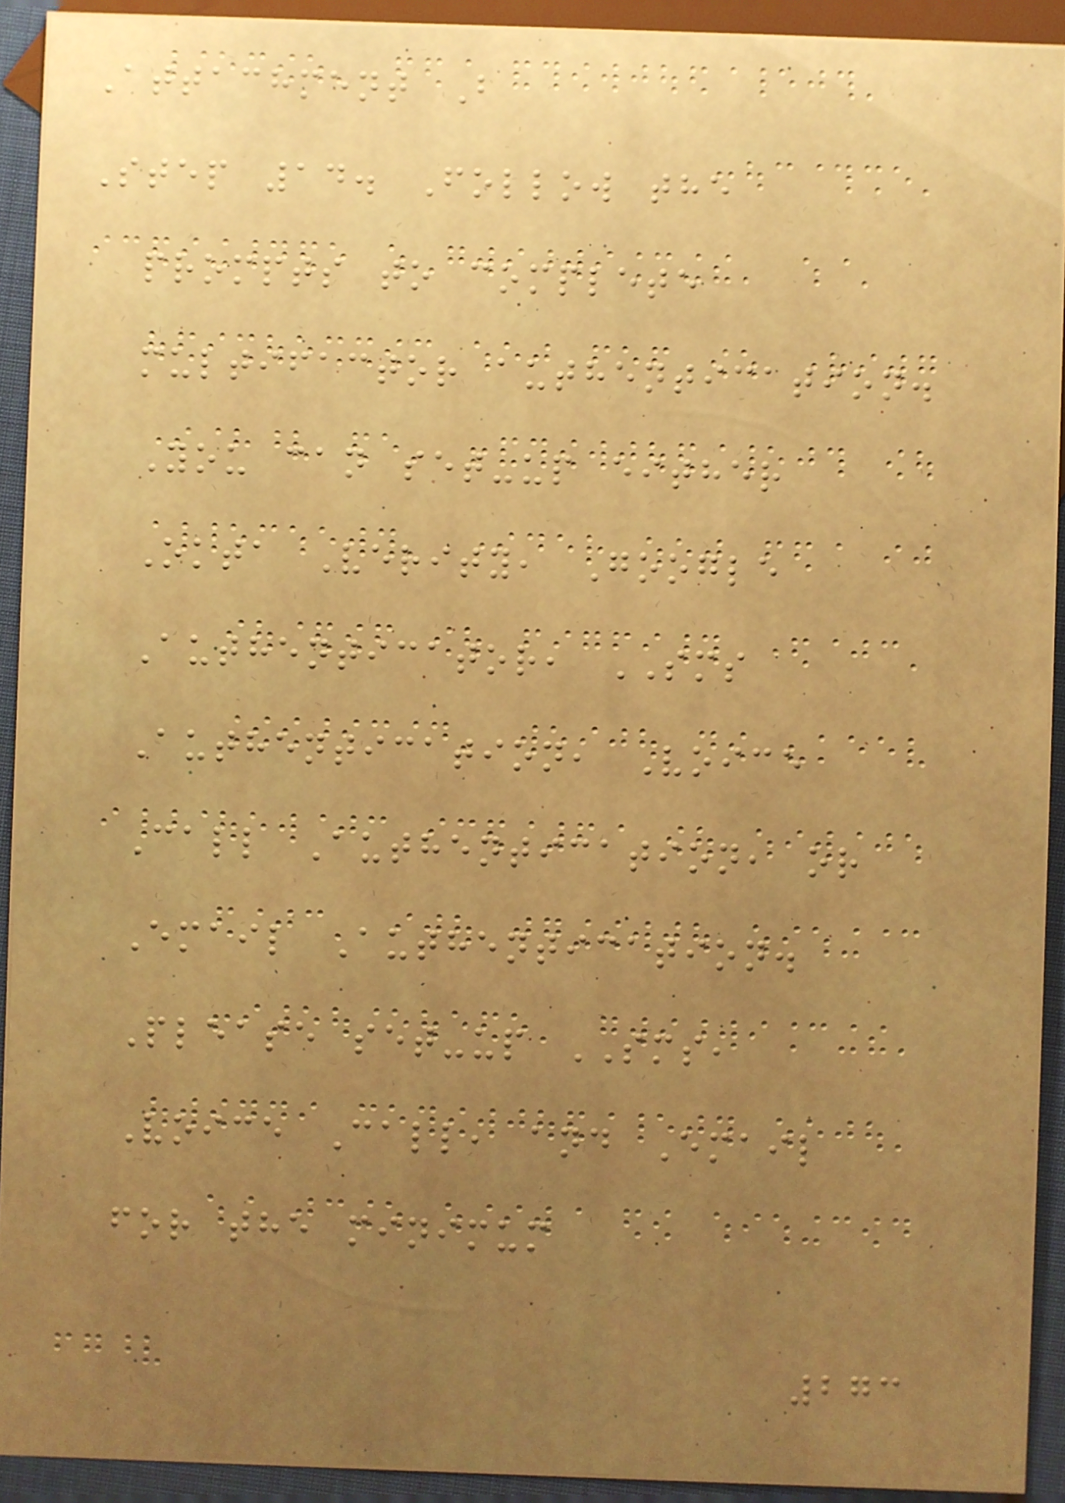Attachment B
Step 14. Follow the
prompts to complete
multifactor authentication.
You can set-up either
Okta Verity, Google
Authenticator, SMS
Authentication, Voice
Call Authentication, or
Email Authentication.
Please set-up SMS,
Voice Call, and Email
for the minimum
273
